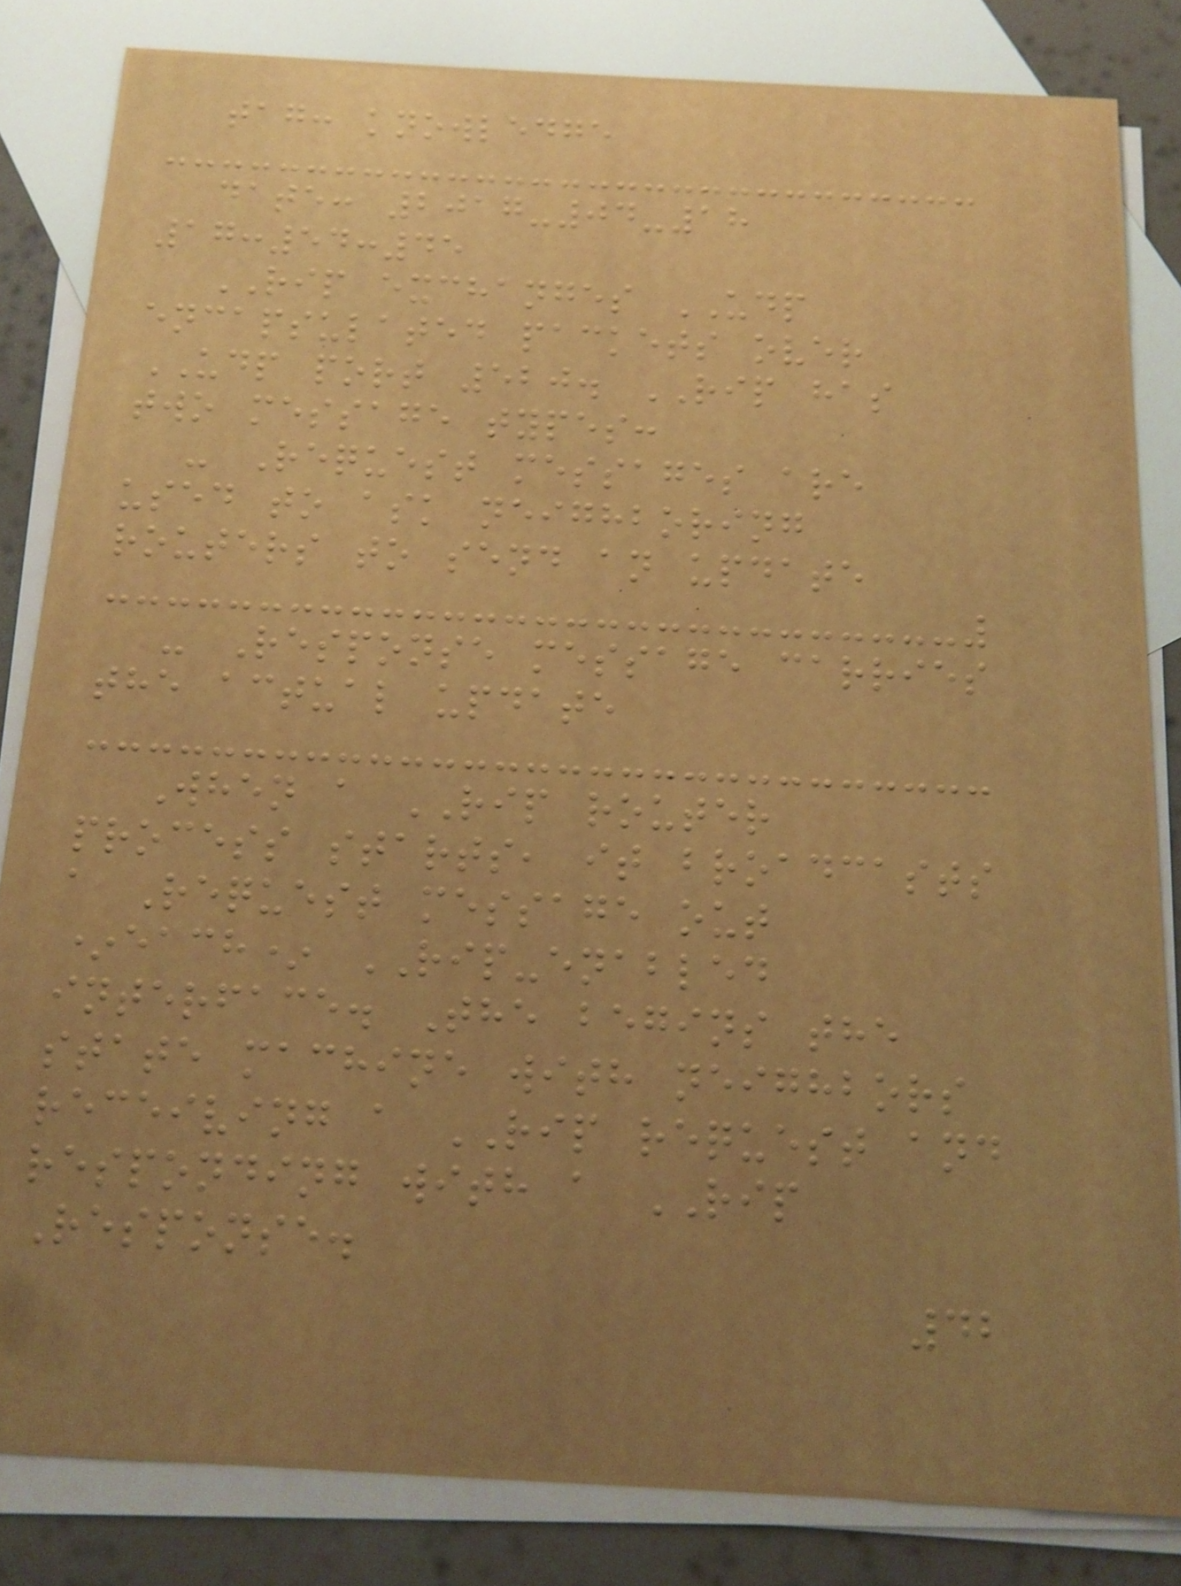tag: knowledge
date: 2017-04-18
17:54:45
RIP exchanges UDP
encapsulated packets over
UDP port 520. RIP has
two message types:
- Request messages are
used to ask neighboring
routers to send an update
- Response message carries
the actual update
When a RIP router
process starts, it broadcasts
a Request message out
*each* RIP-enabled
interface. The begins the
state machine with neighbors
receiving a RIP request and
responding with a RIP
Response.
42
